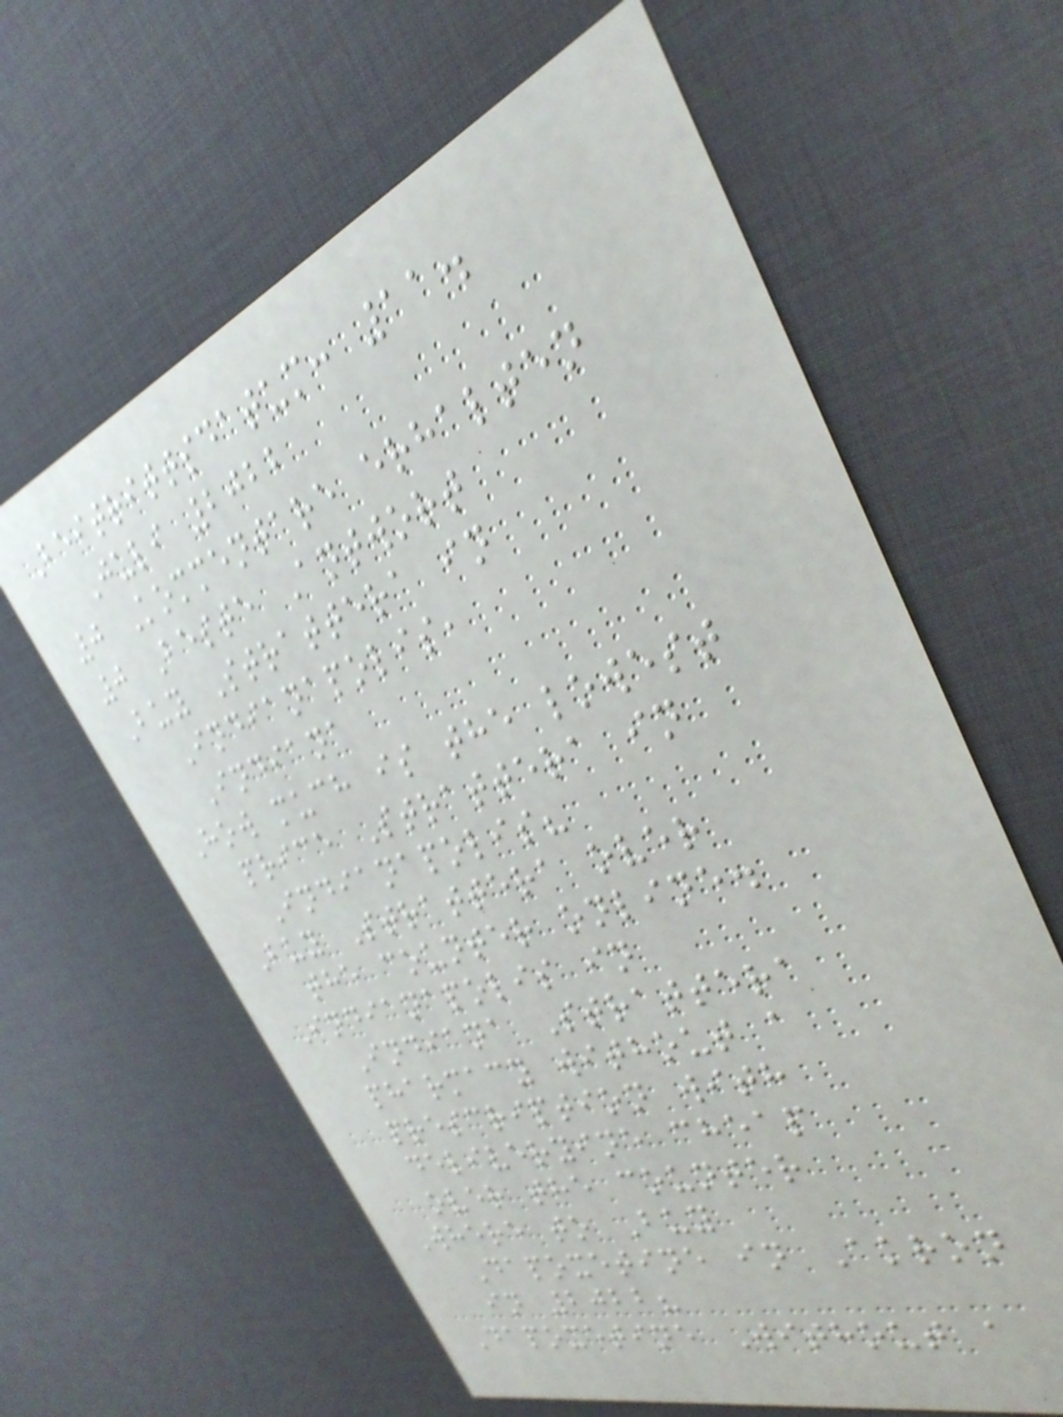Beitrittsdatum: 11.
Juli 2022
0 Kommentare erhalten
0 Beste Antwort
Buy Strattera in
Indianapolis,
Indiana
How much is the lowest
price Strattera in
Indianapolis?
Buy Strattera over
the counter online.
Indianapolis in
Indiana Strattera
pharmacy without a
prescription with
deliveryine cheap
over the counter
Where to Buy
Dapoxetine in Akron
in 2022?
Dapoxetine Without a
